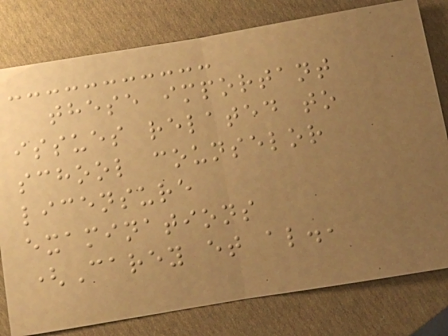these important
issues related to
school counselor
licensure
examinations
(Carey et al.,
